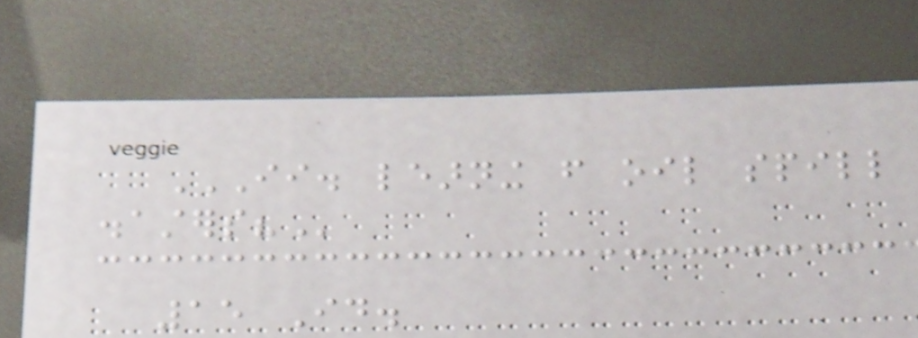II. LEARNING FROM OIL SPILL
DISASTERS?
15 Id.
